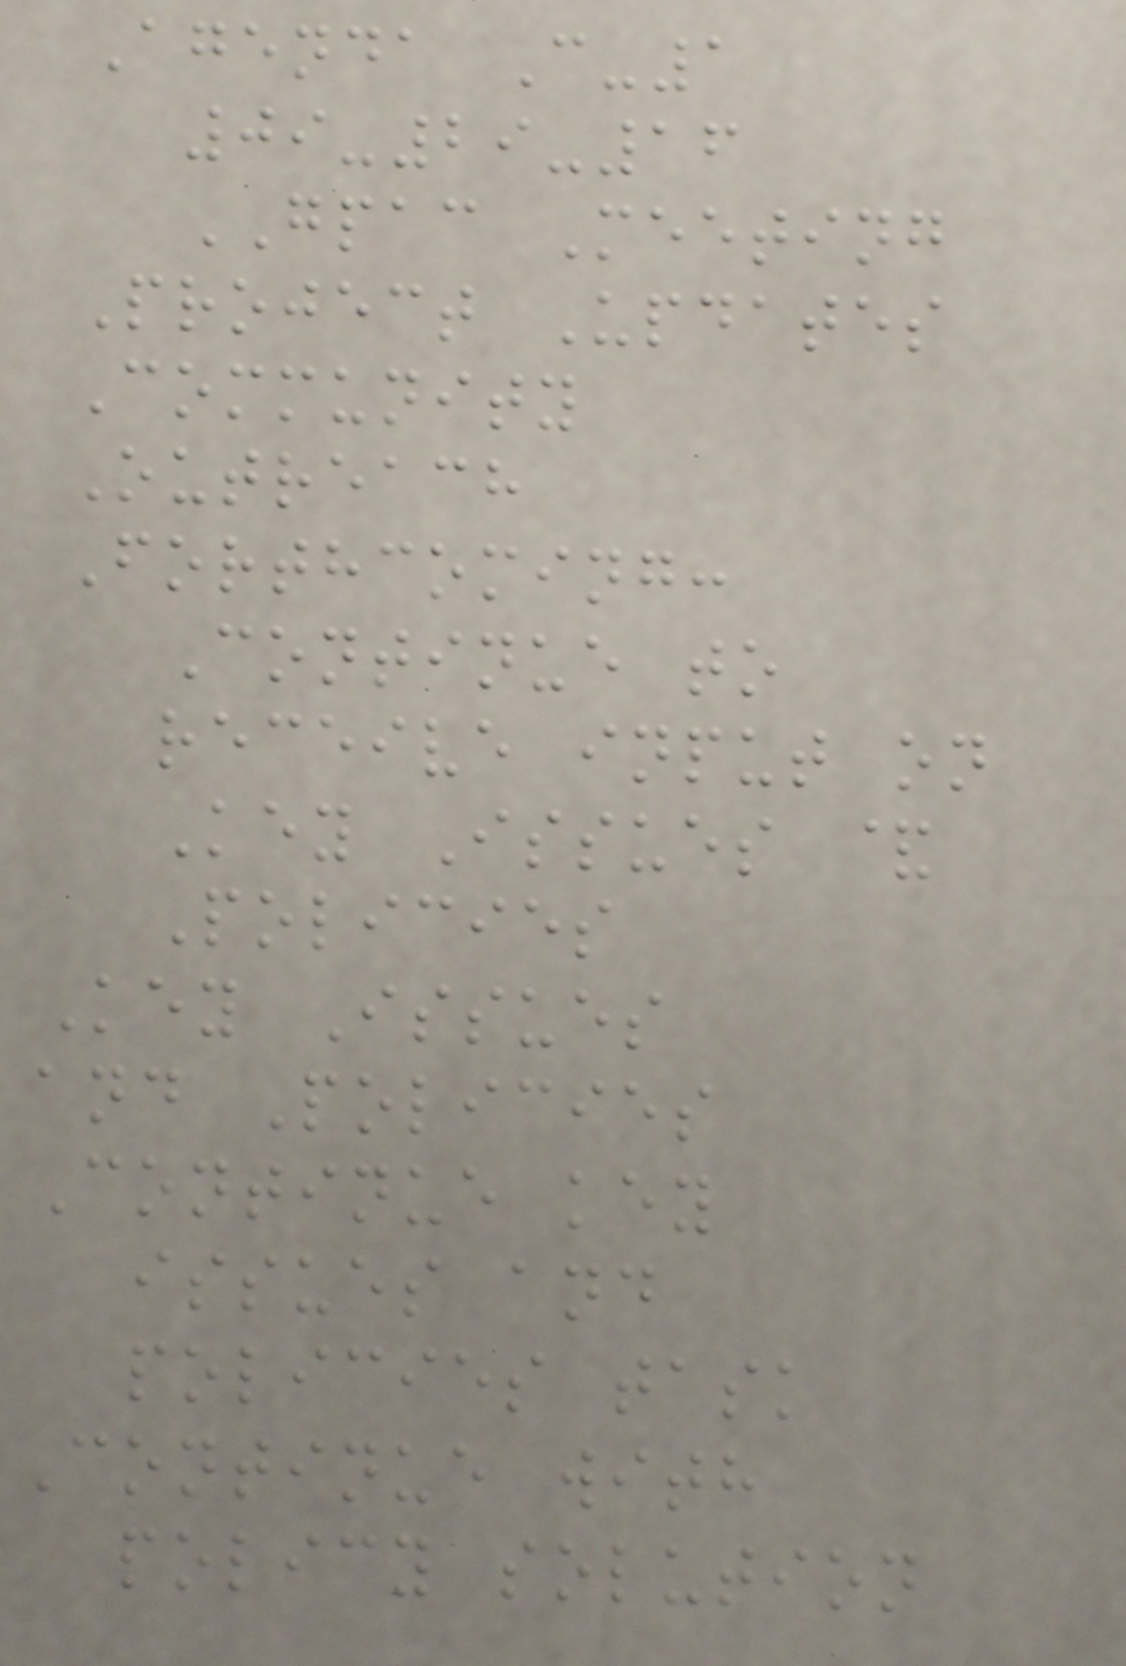Agenda C-1
09-29-16
GPAC Meeting
Project Updates
Community
Outreach
Forthcoming:
Continue to
receive input on
Key Issues &
Policies
Key Issues
and Policies
Continue key
issues and
policies task
Continue with
policy solution
